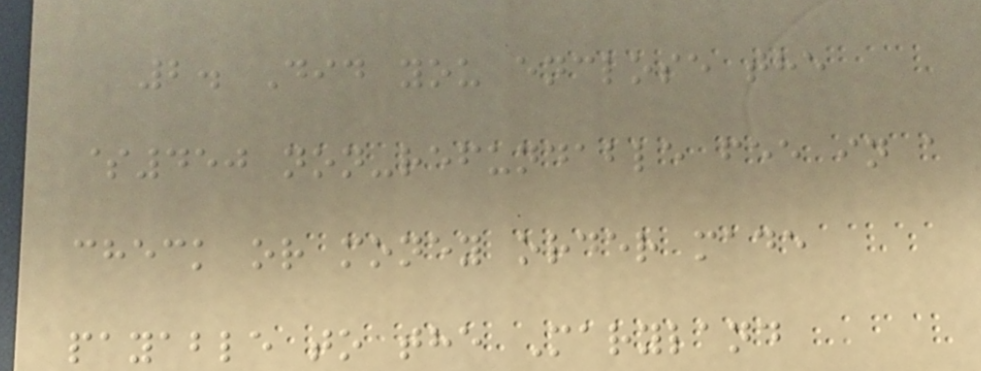2. Did you enclose the
$450 non-refundable fee in a
check or money order made
payable to the Maryland
